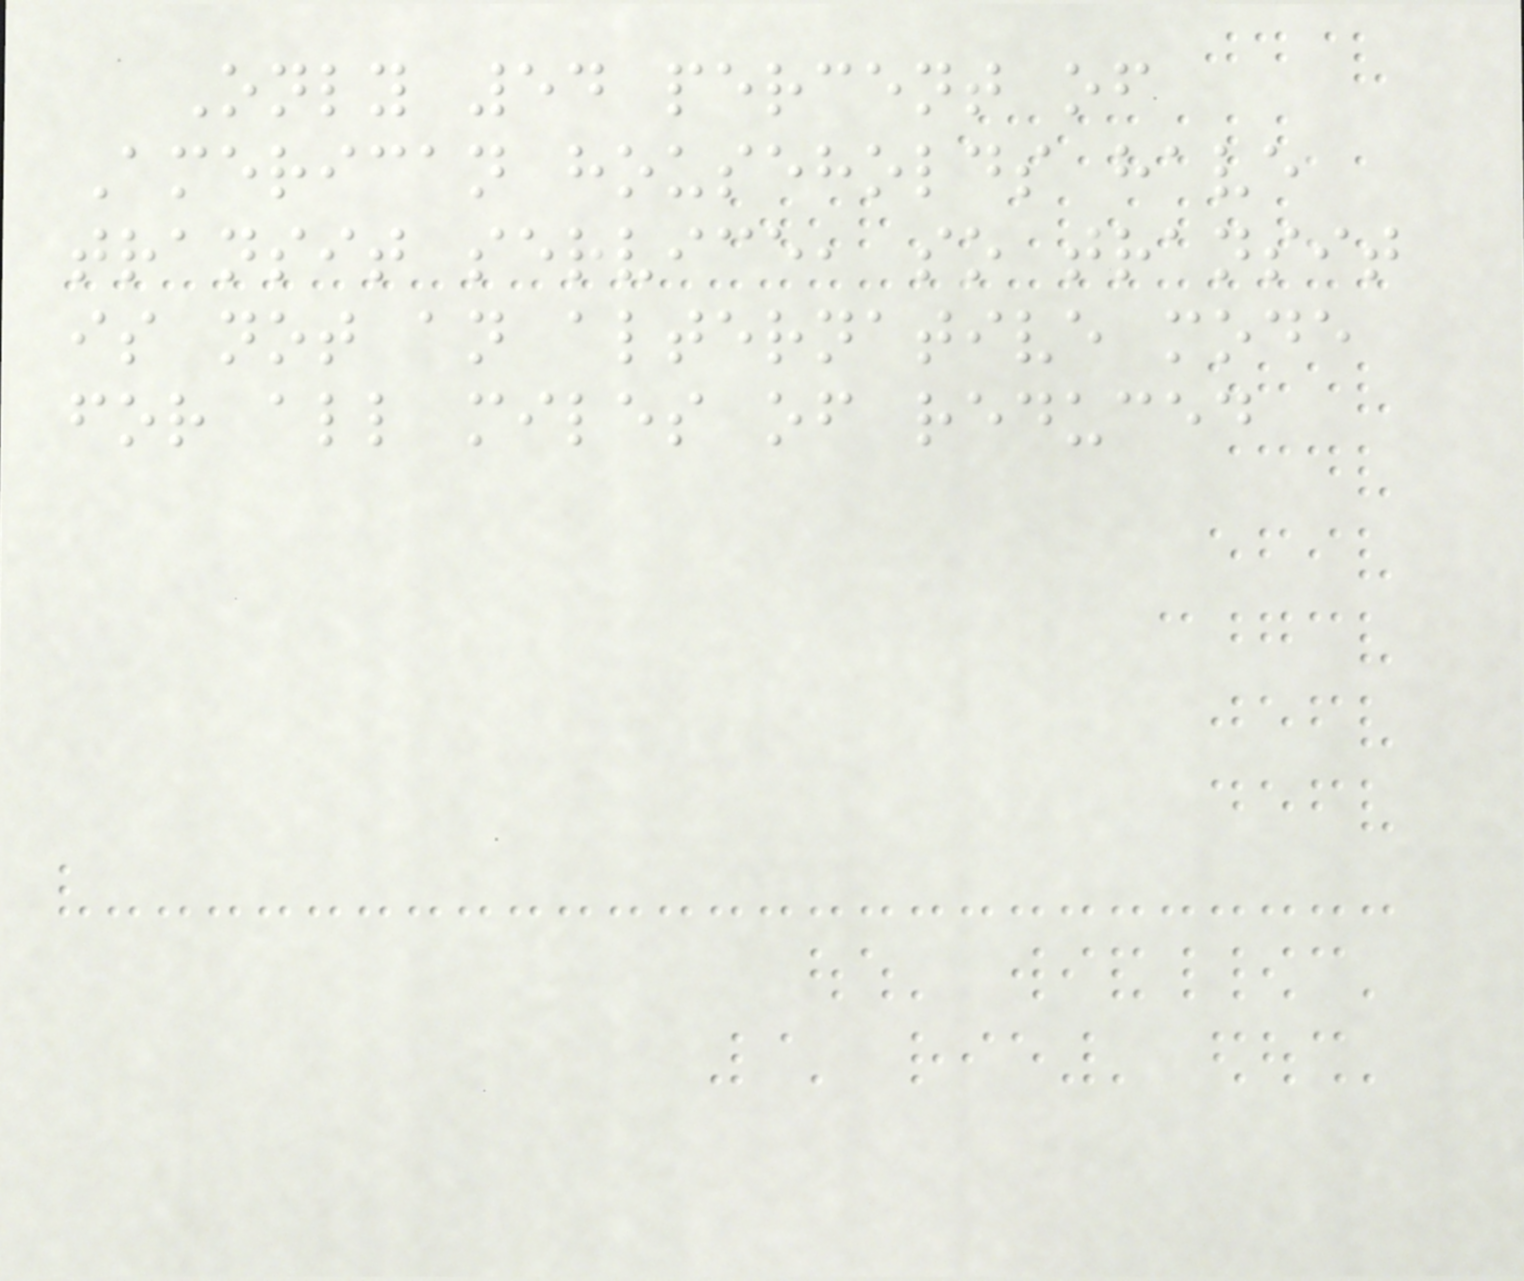Only 54 percent of
American households have
transit service, so transit
is not an alternative mode
for all miles of reduced
